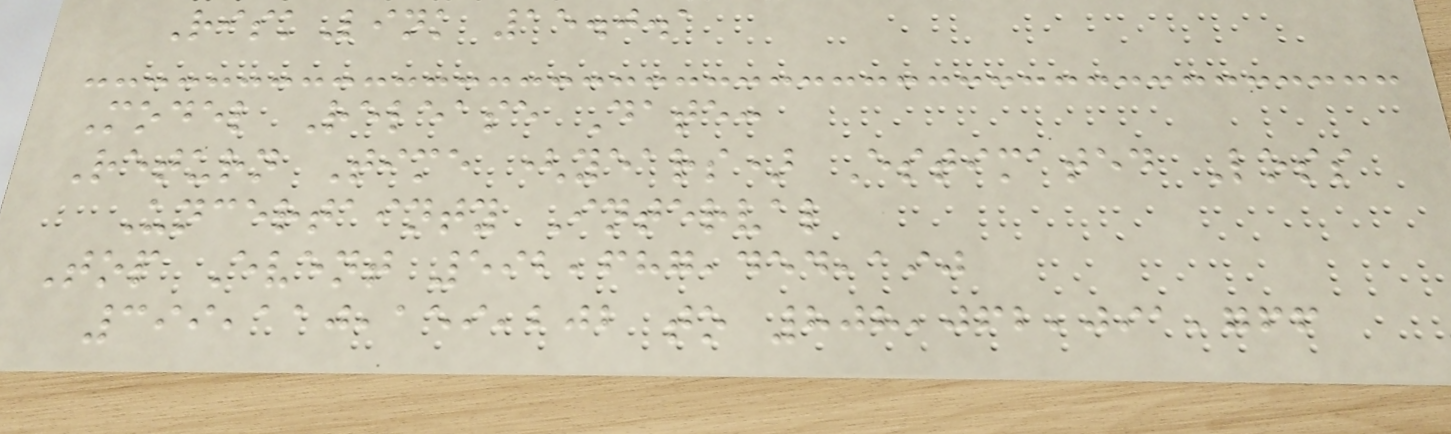RiskLink 15.0.1
Model Release Date:
Return Time (years) Estimated Loss
Uncertainty Interval
Top Event 592,687,454,190
399,110,159,202 to 808,062,091,766
